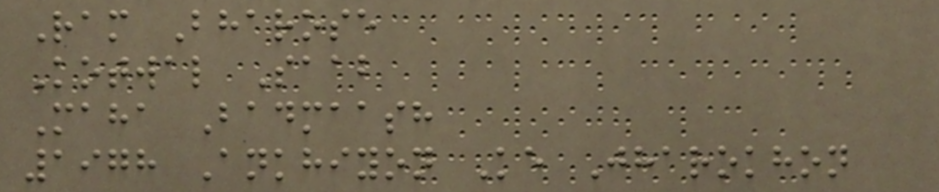Ram Bharose
Kotwal Saab
Maha Badmaash
1978 Ankhiyon Ke Jharokhon
